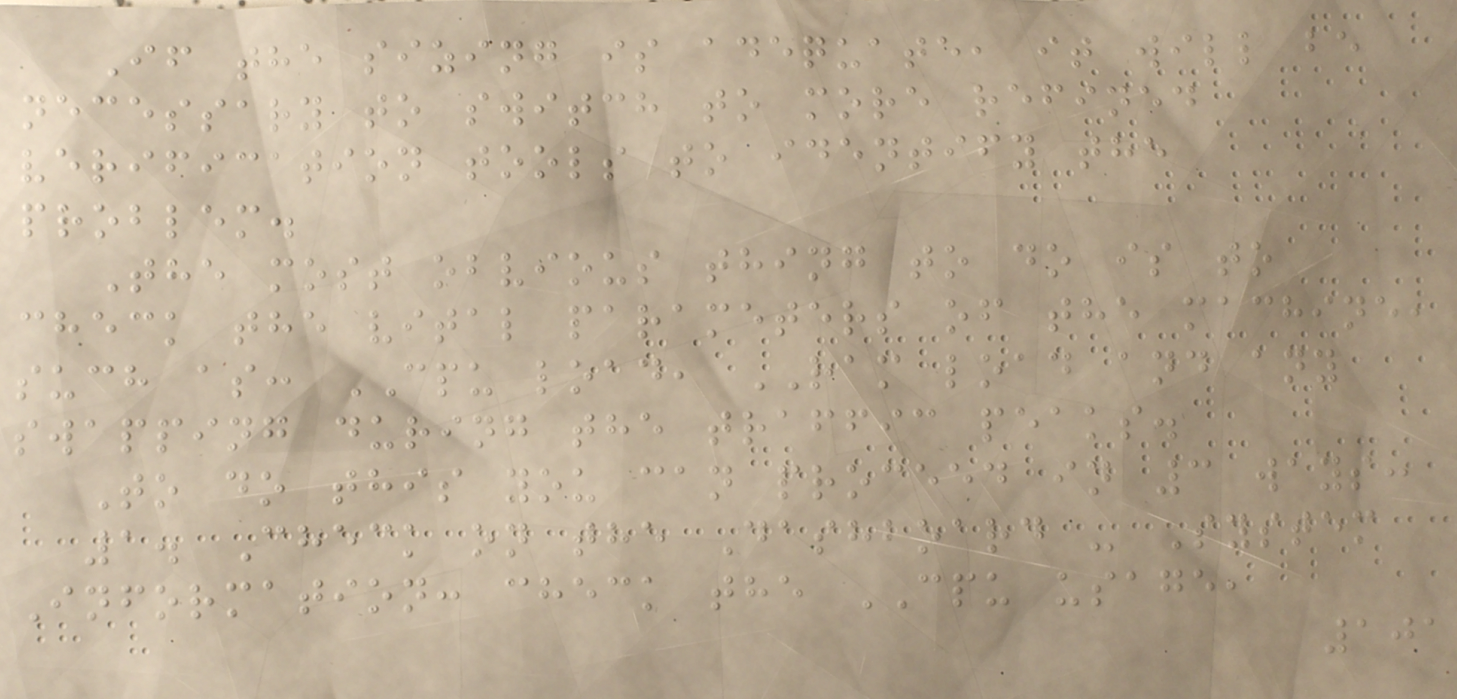If the sizing is adequate, it will be
necessary to switch to more refined
verification tools to identify the
problem.
The most obvious thing to do is to
check the vital parameters of the machine,
such as: CPU load, RAM load and any
swapping during the traffic peaks.
To do this you can proceed in 3 ways:
1. Check on the Dashboard - System
Information: check the CPU usage,
101
